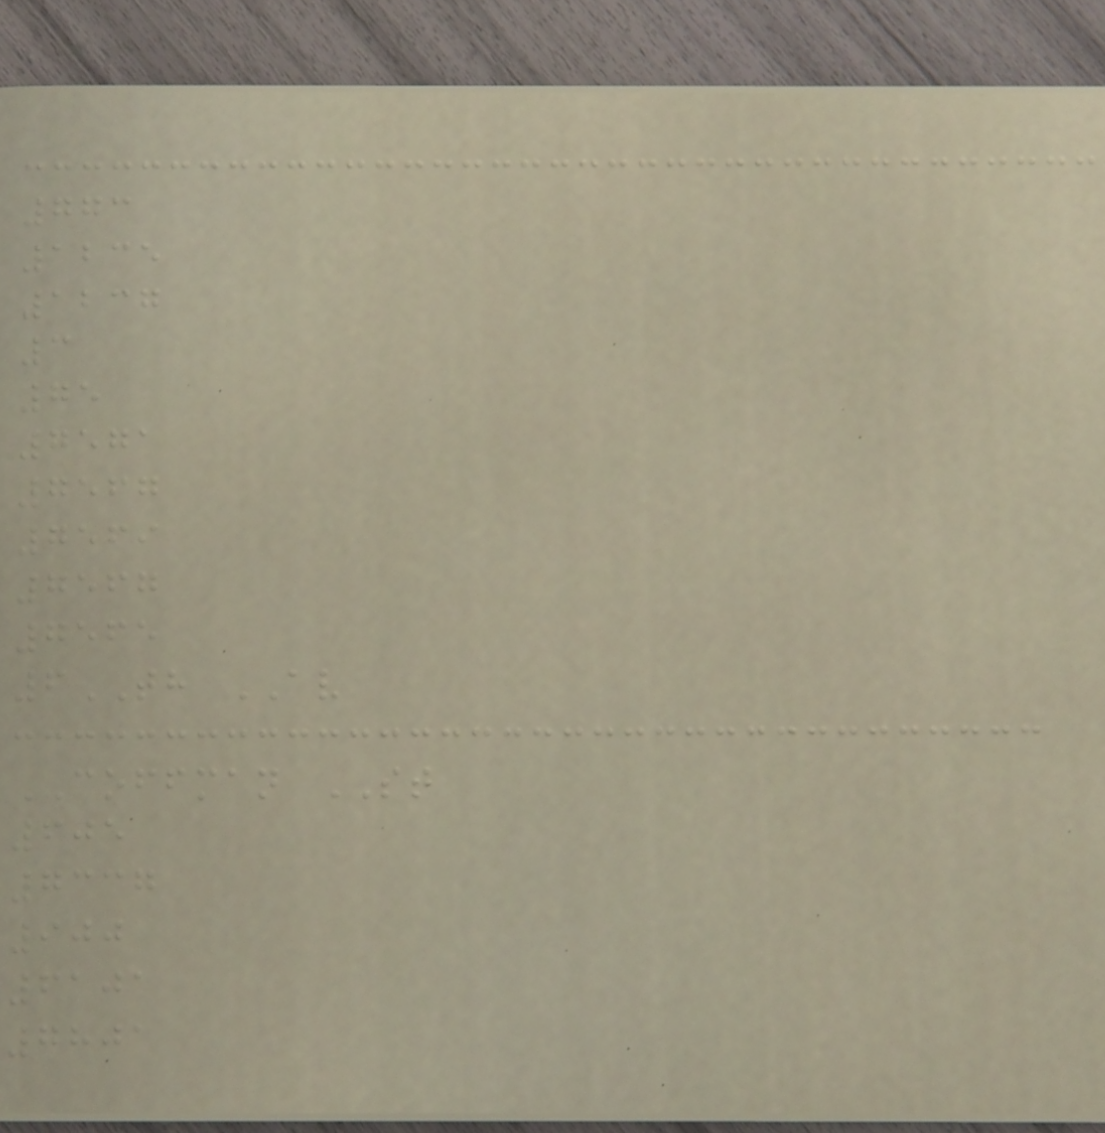773
1235
1237
3
75
7571
7567
7569
7567
7565
6TH AV
COFFMAN ST
605
7337
900
6101
7801
